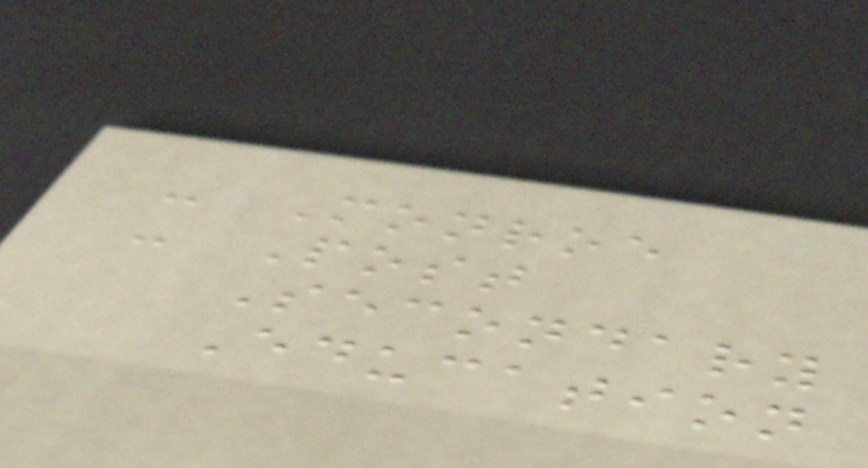- Monroe
- Post
Secondary
Education
